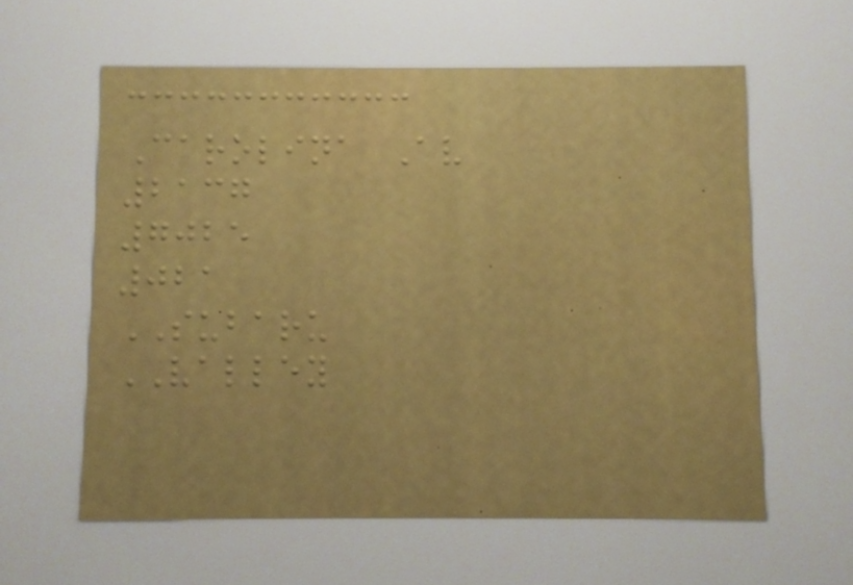Carolina Av
2137
7025
021
SUBARU
VALLEY
